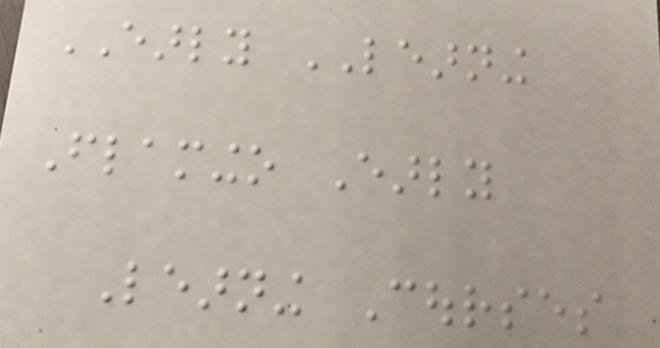EARLY LEARNING
Flamingo Early
Learning Courses
